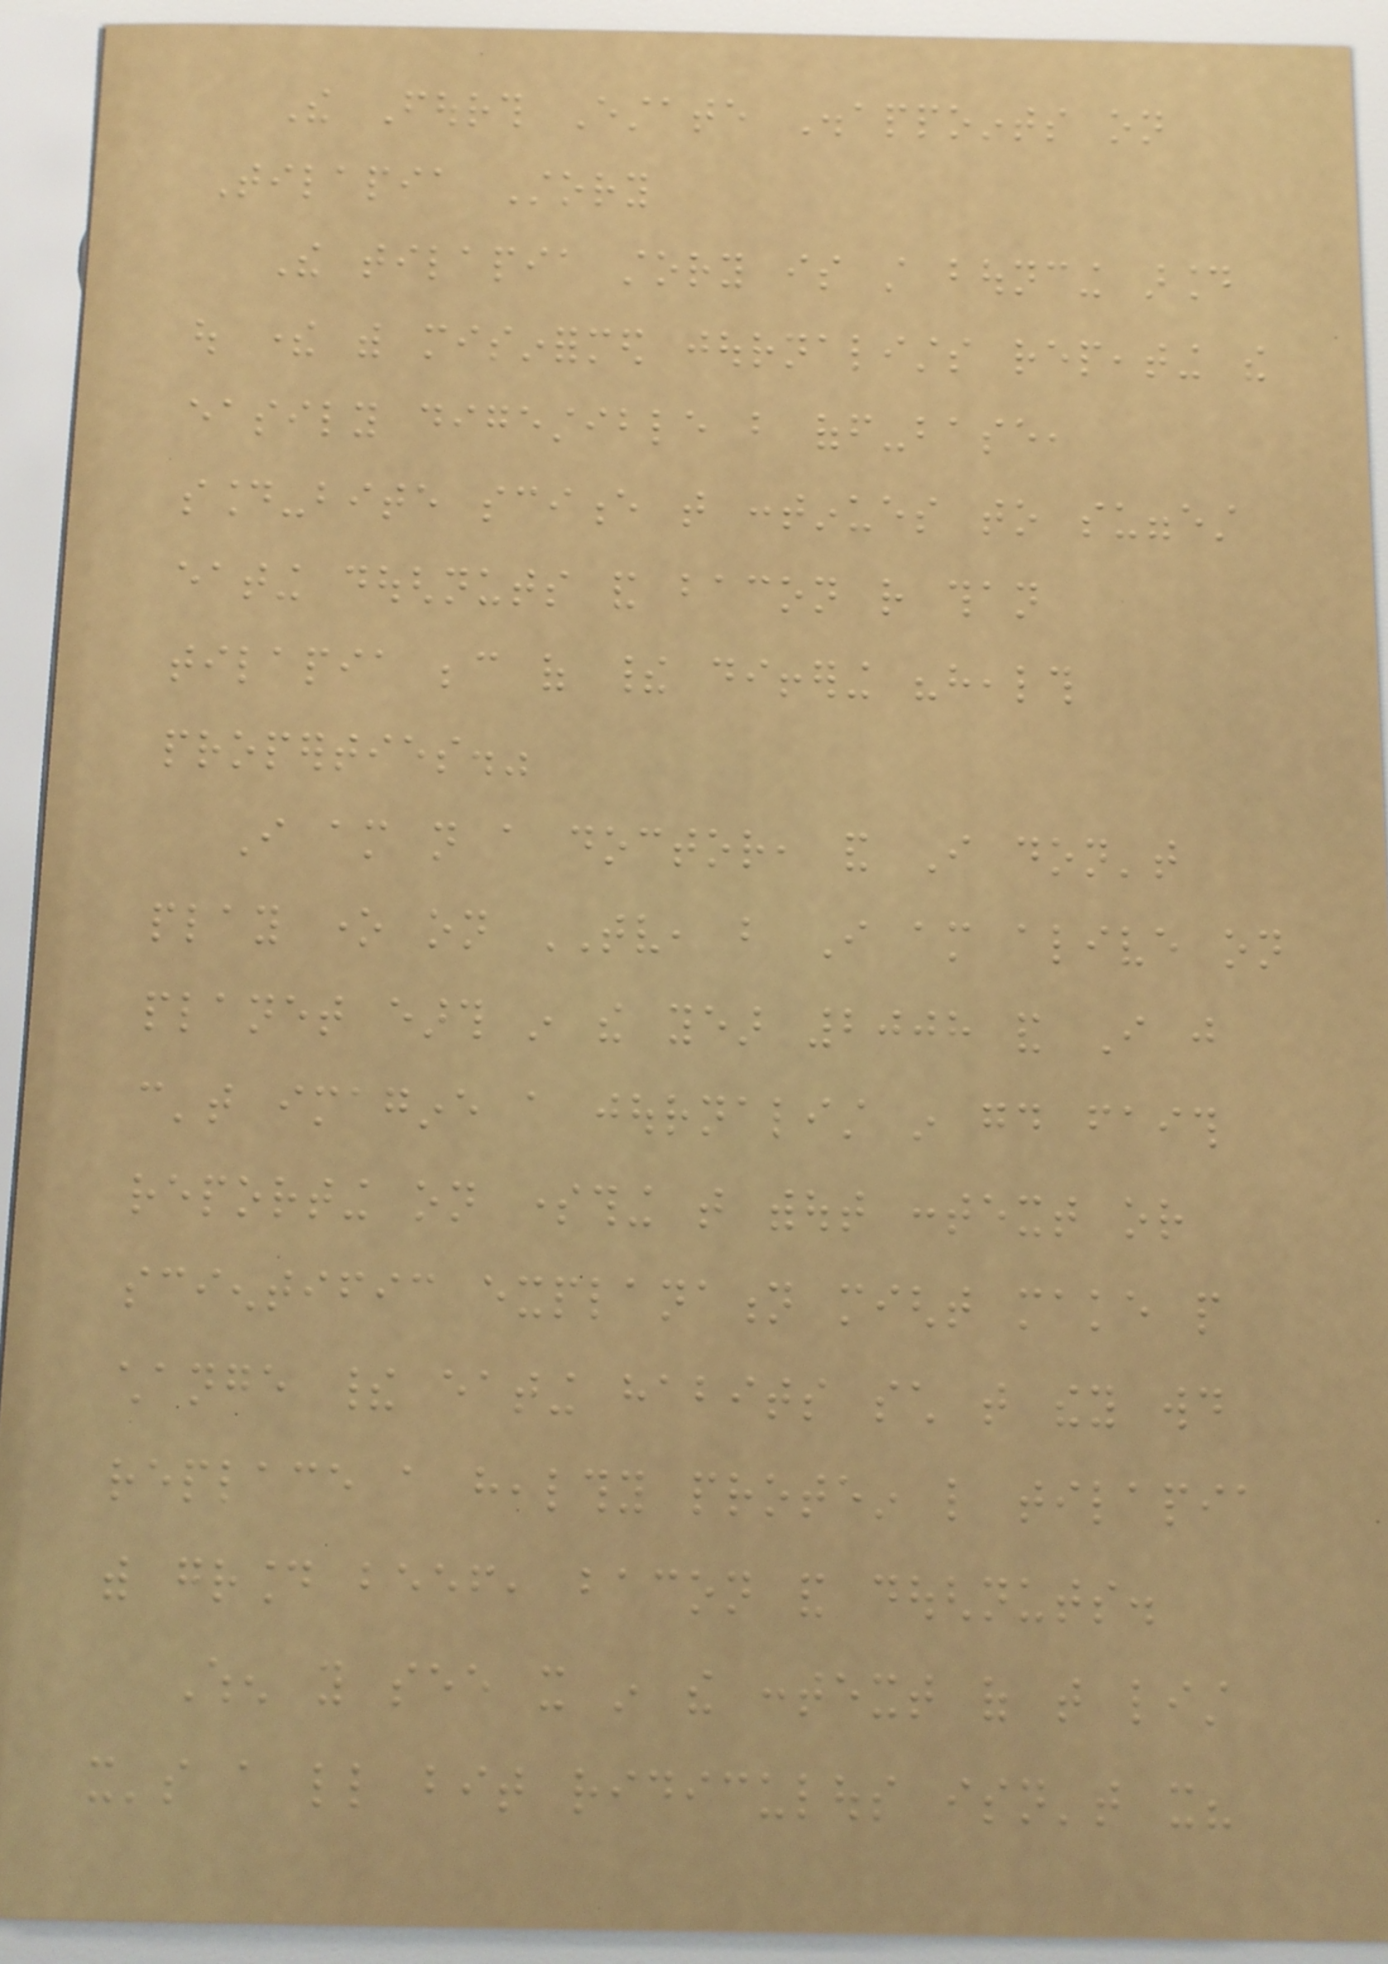The Fourth Estate Disappoints on
Tilapia Story
The tilapia story is still bouncing around
out there with misinformed journalists repeating the
easily digestible but off-base,
sound-bite science that continues to suggest
eating doughnuts and bacon rather than
tilapia because of their differing "health
properties."
I am not a doctor, and I don't
play one on TV, but I am alive on
planet earth in the year 2008 and I just
can't imagine a journalist in good faith
reporting on something that without context or
scientific explanation might make people
change their eating habits such that they would
replace a healthy protein like tilapia
with ground beef, bacon and doughnuts.
When you see it in the context of that list
it's a little bit ridiculous isn't it?
